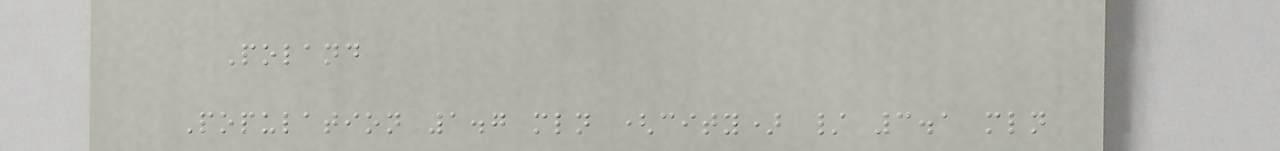Poland
Population 1.7 mln (city) / 3.1 mln
